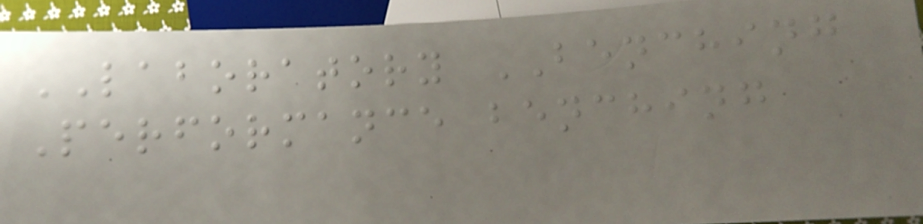LABORATORY BENCHING
Performance benching
